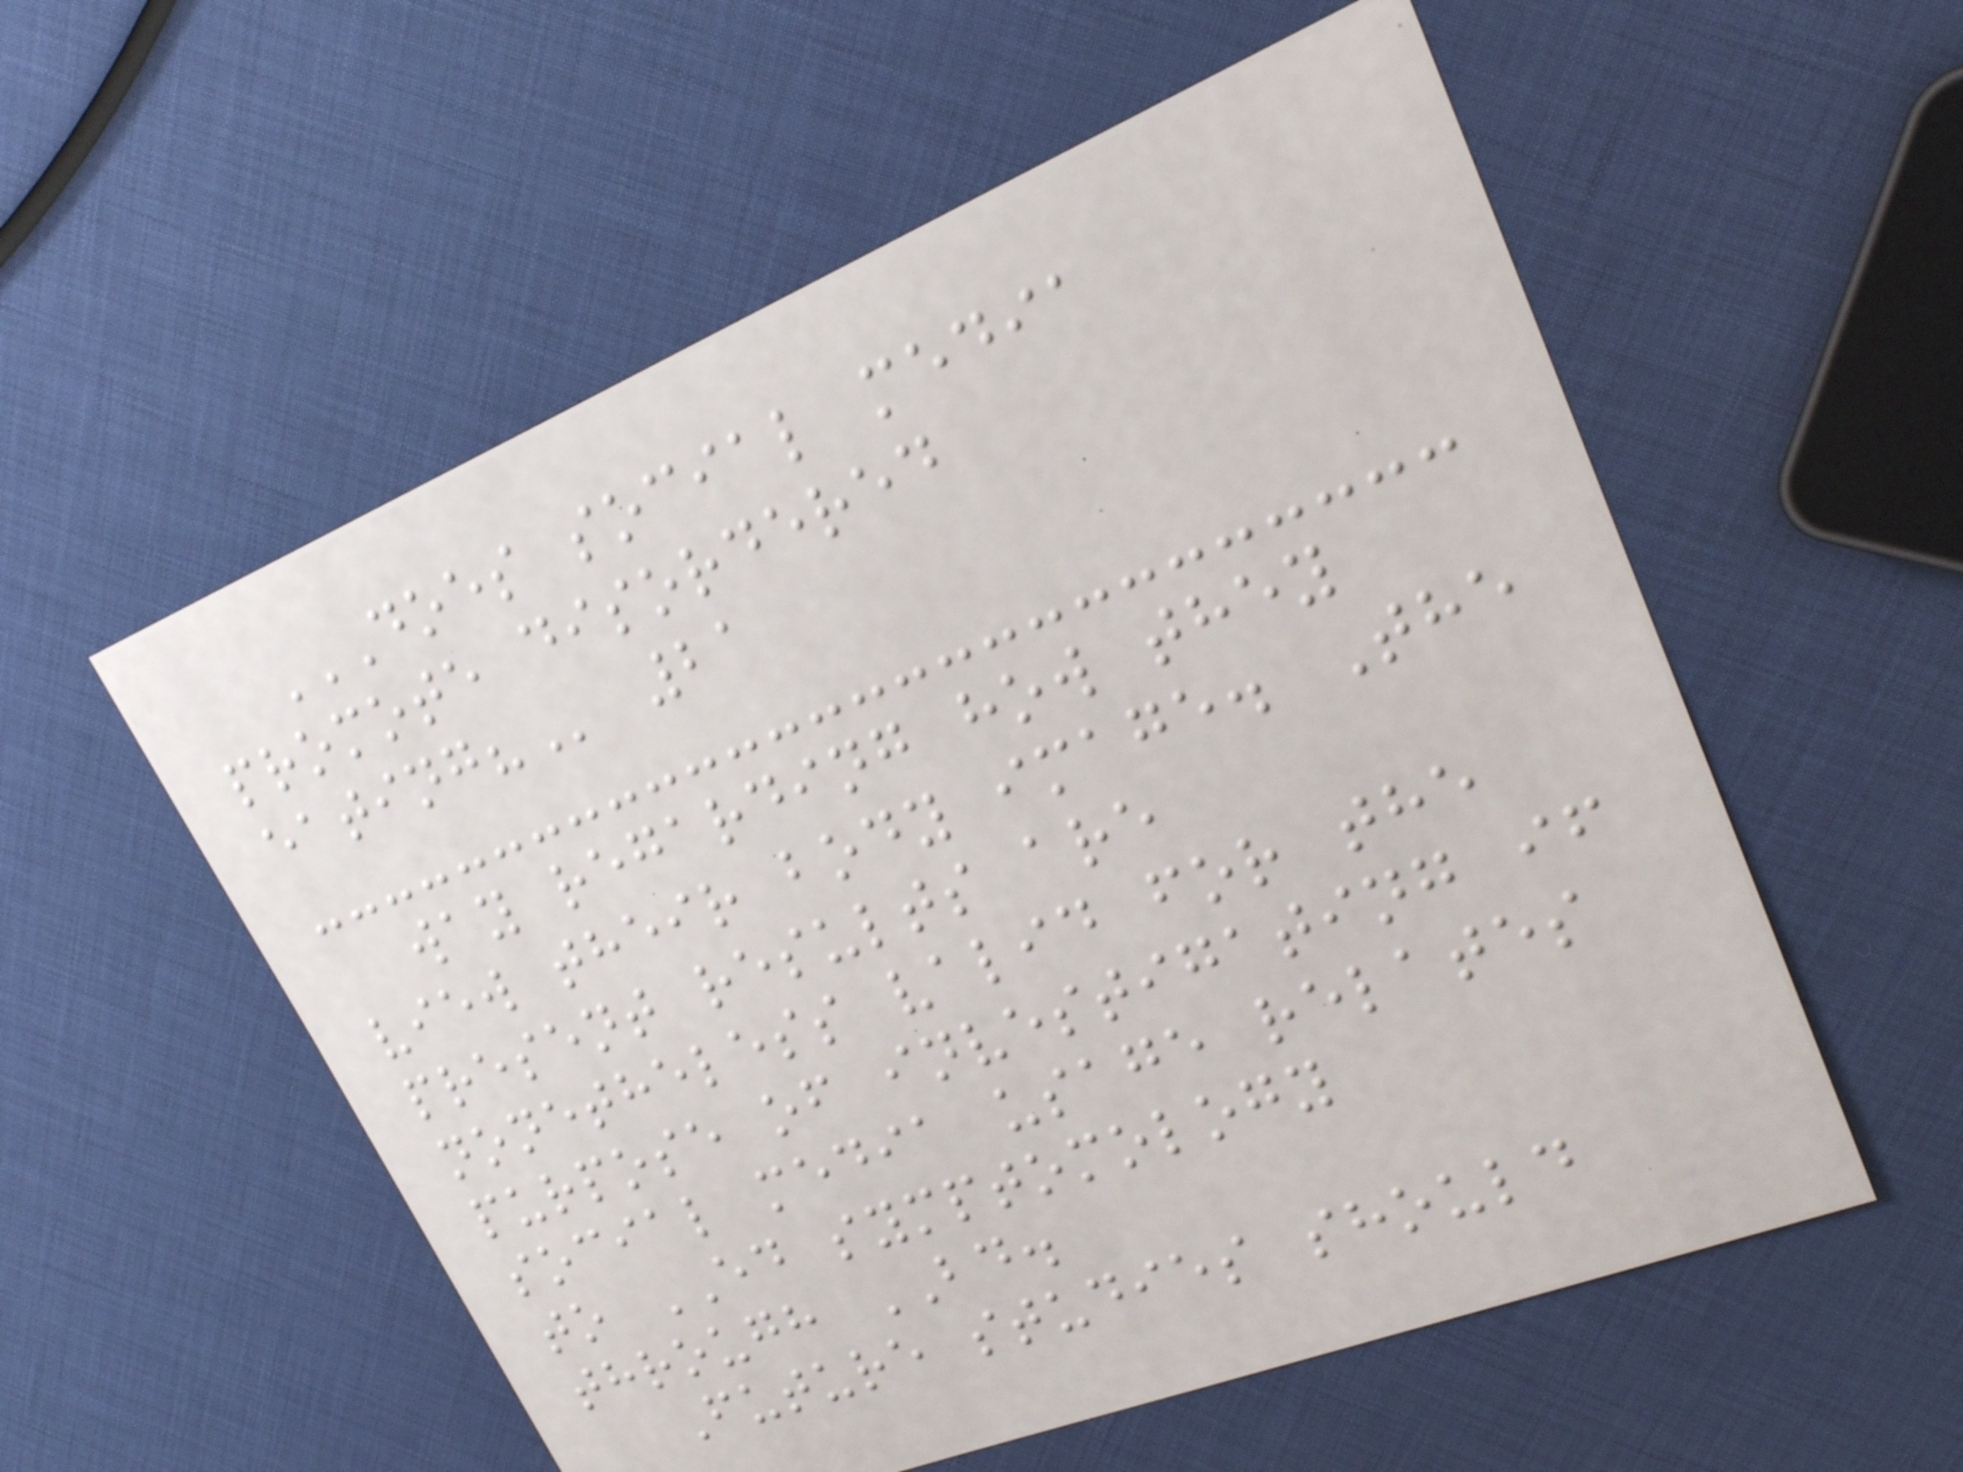DOES SOCIAL MEDIA
PROMOTE DISORDERED
EATING? 21
way regarding how they
view their body image. The
present results are
nonetheless valid for the
purpose of investigating if
social media usage relates
to ED symptomology
through BD.
Future studies should
